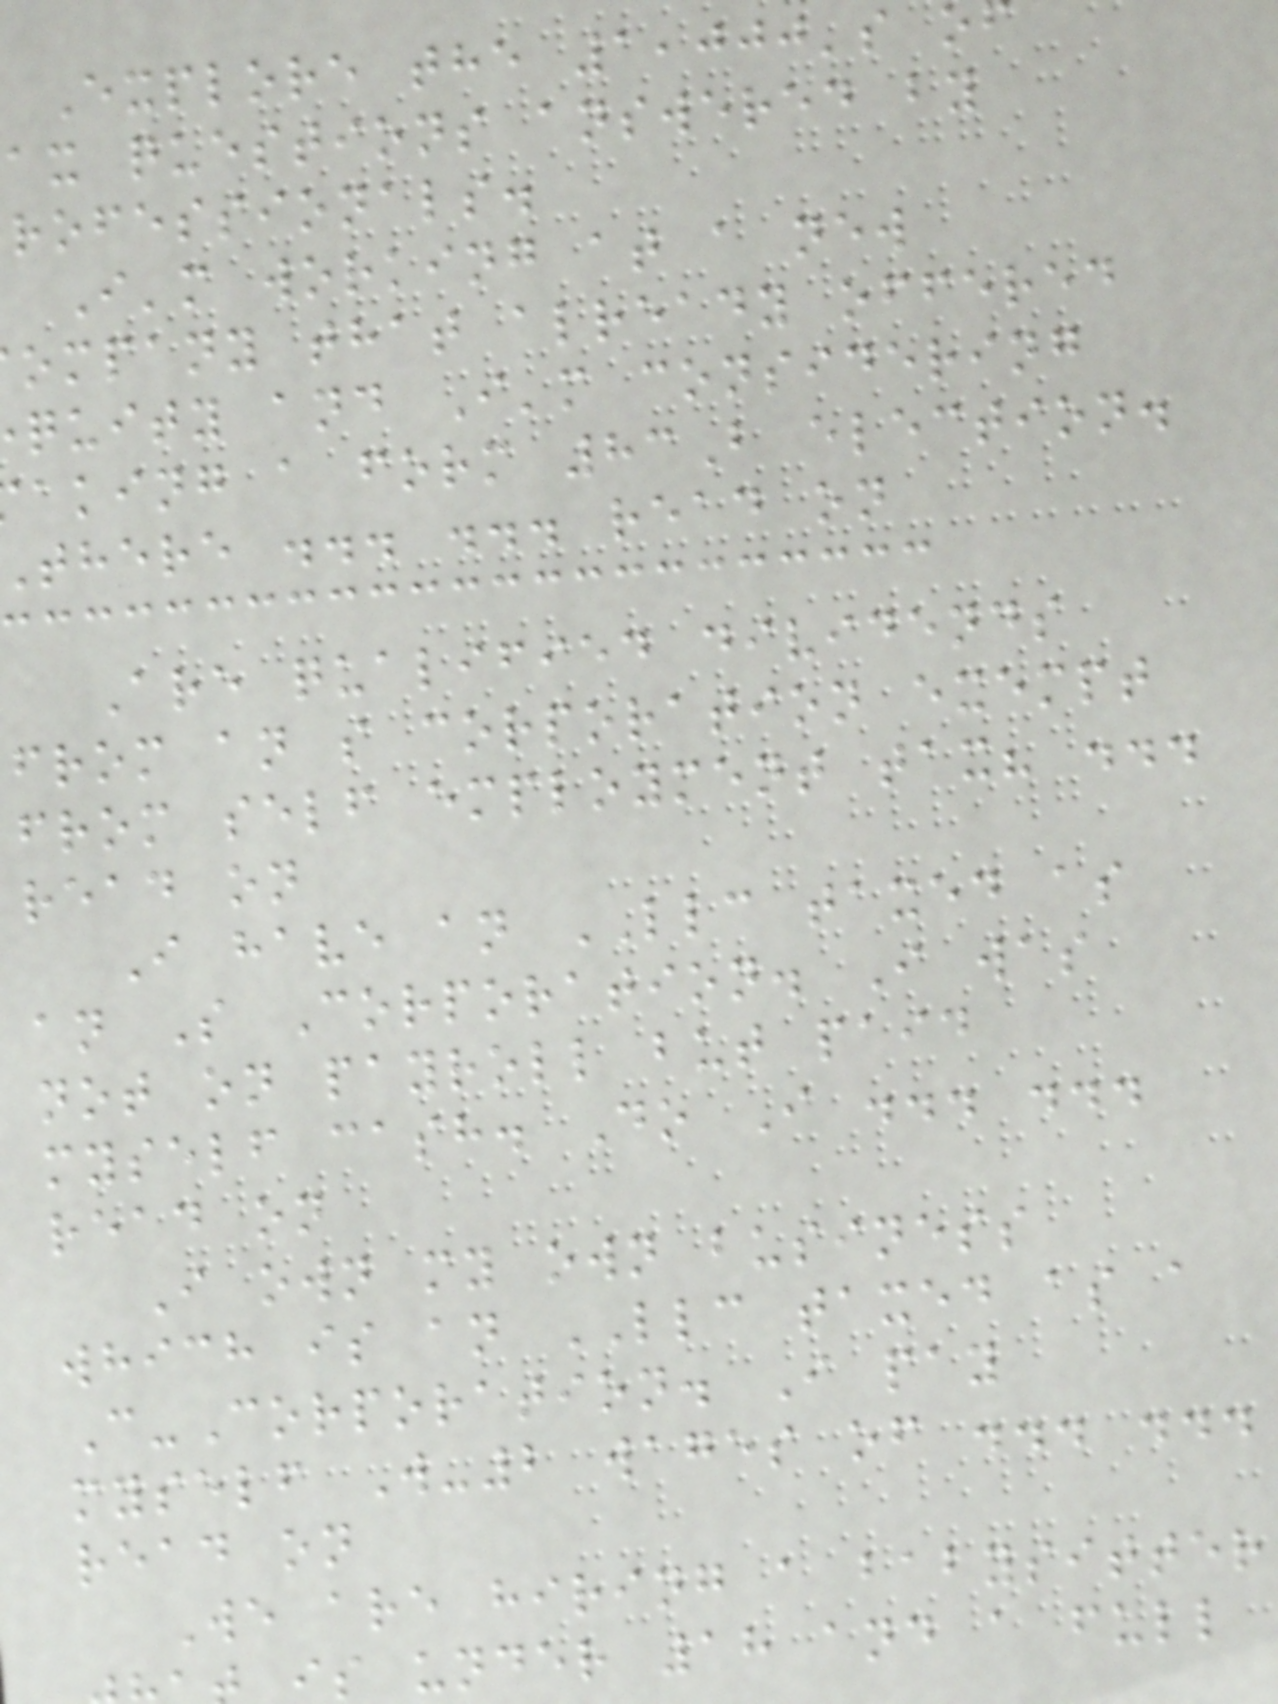Explore the 1,000's o
ax questions answered by
rofessionals.
I'm working at a new
ompany that already offered
quity and I'm considering
aking a form 83B election.
there ... ... read on
Are qualified dividends
from an s corporation exempt
from self employment tax? ...
read on
I have an LLC taxed as
an S Corporation. I was
not on payroll but paid
myself cash. Do I ... ...
read on
I own my own business
which is an LLC taxed as a
C-Corporation. I pay
myself W-2 wages of ... ...
read on
We are hiring a babysitter
is under 18 and a full
